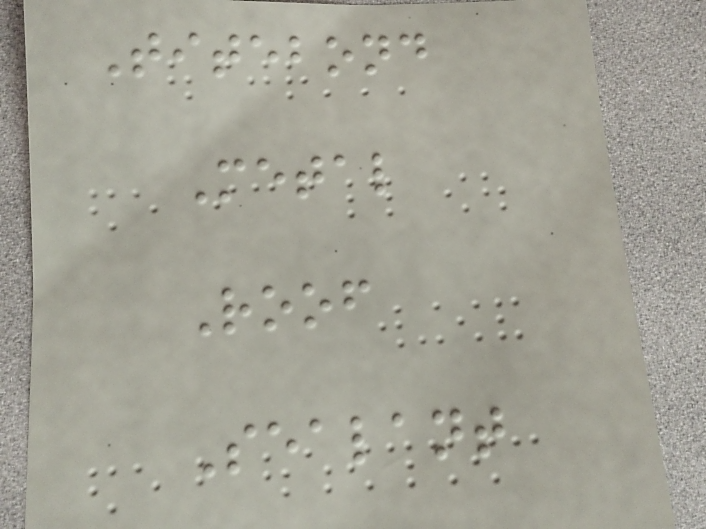Titebond
Metal
Roof
Sealant
